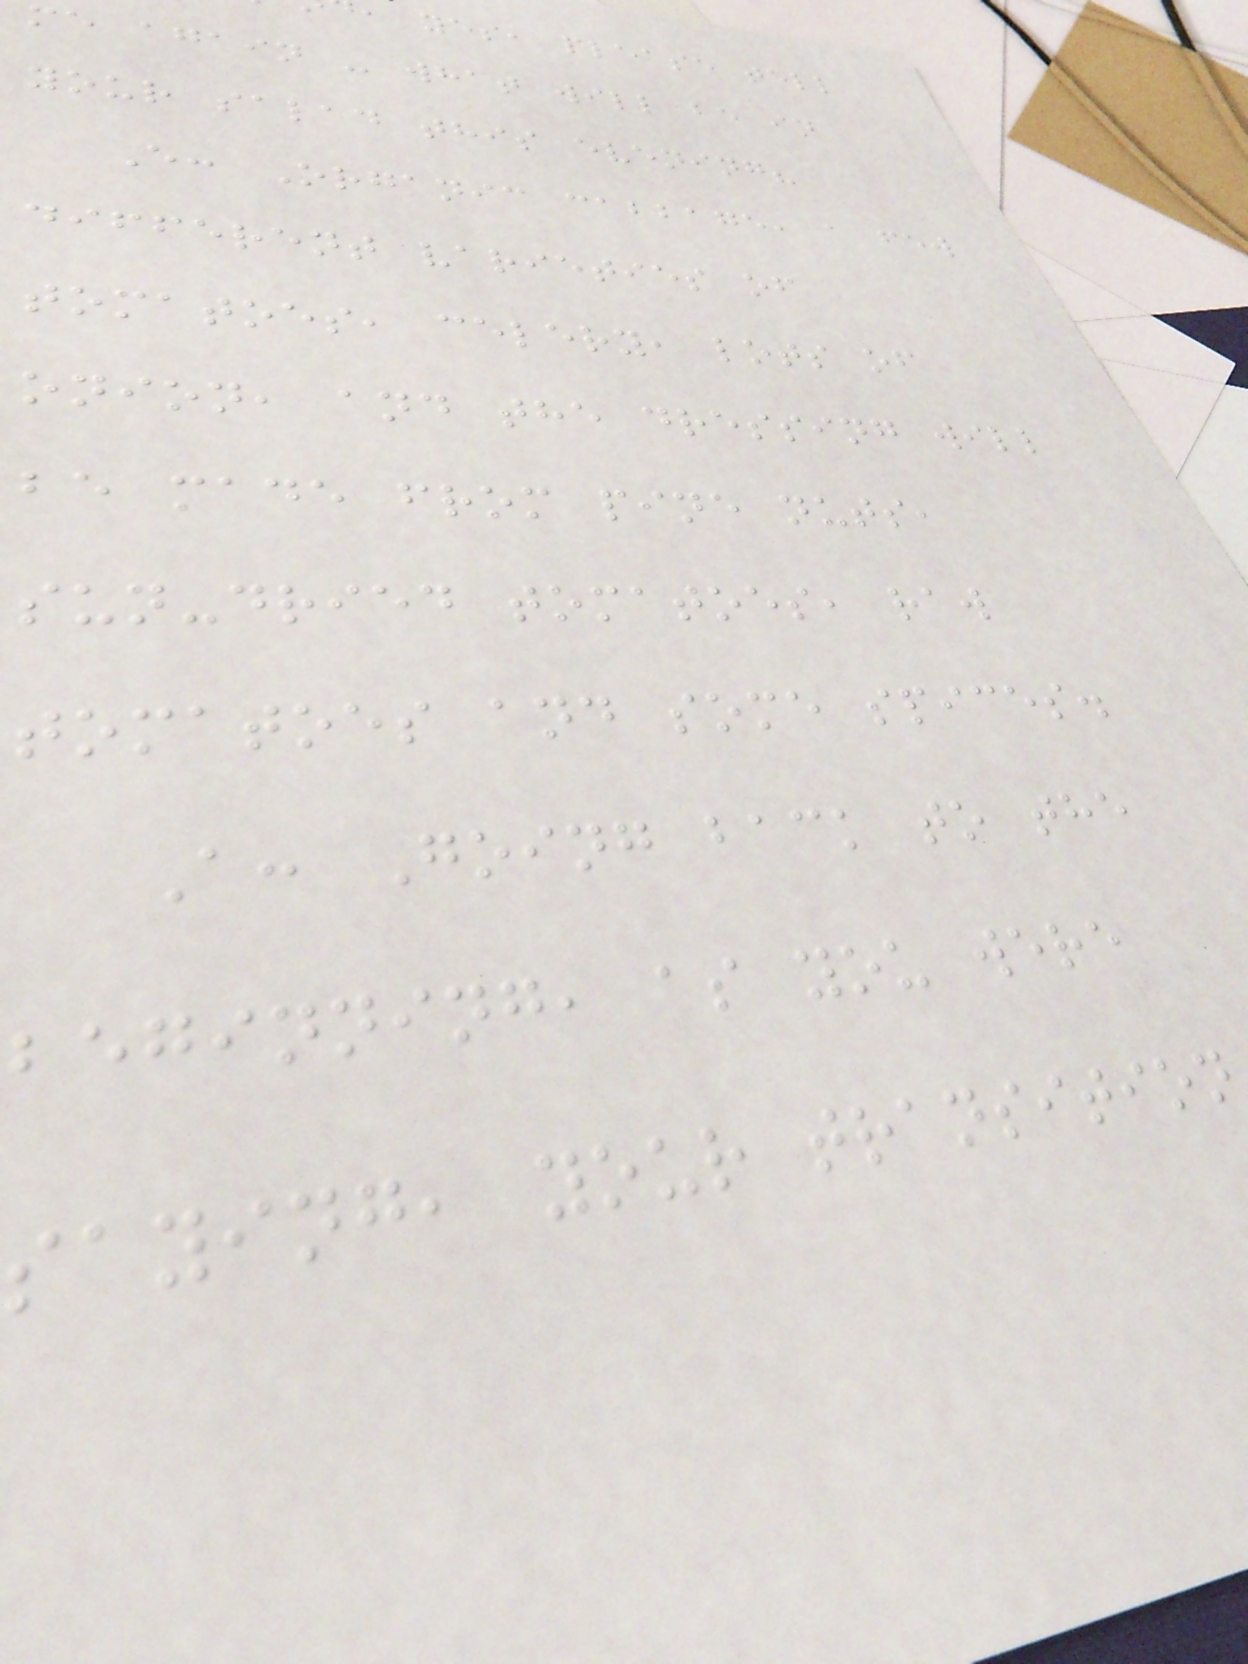, yes, please tell
me again - what will be in
your salad this evening?
E: Organic cabbage, a few
different varieties of
tomatoes, celery, lots of
onion, and the dressing will
be made from pine nuts,
sun-dried tomatoes, raw
tomatoes and some spices.
A: Going back to the
beginning, as you were
saying, your transition
